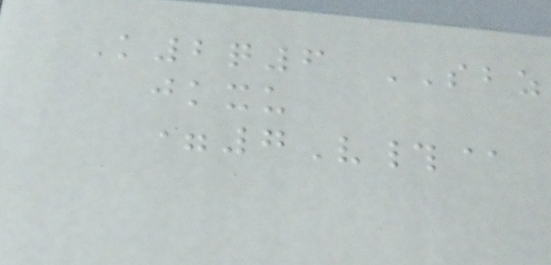K2q6 SBZ
jkxu
=7V#@
